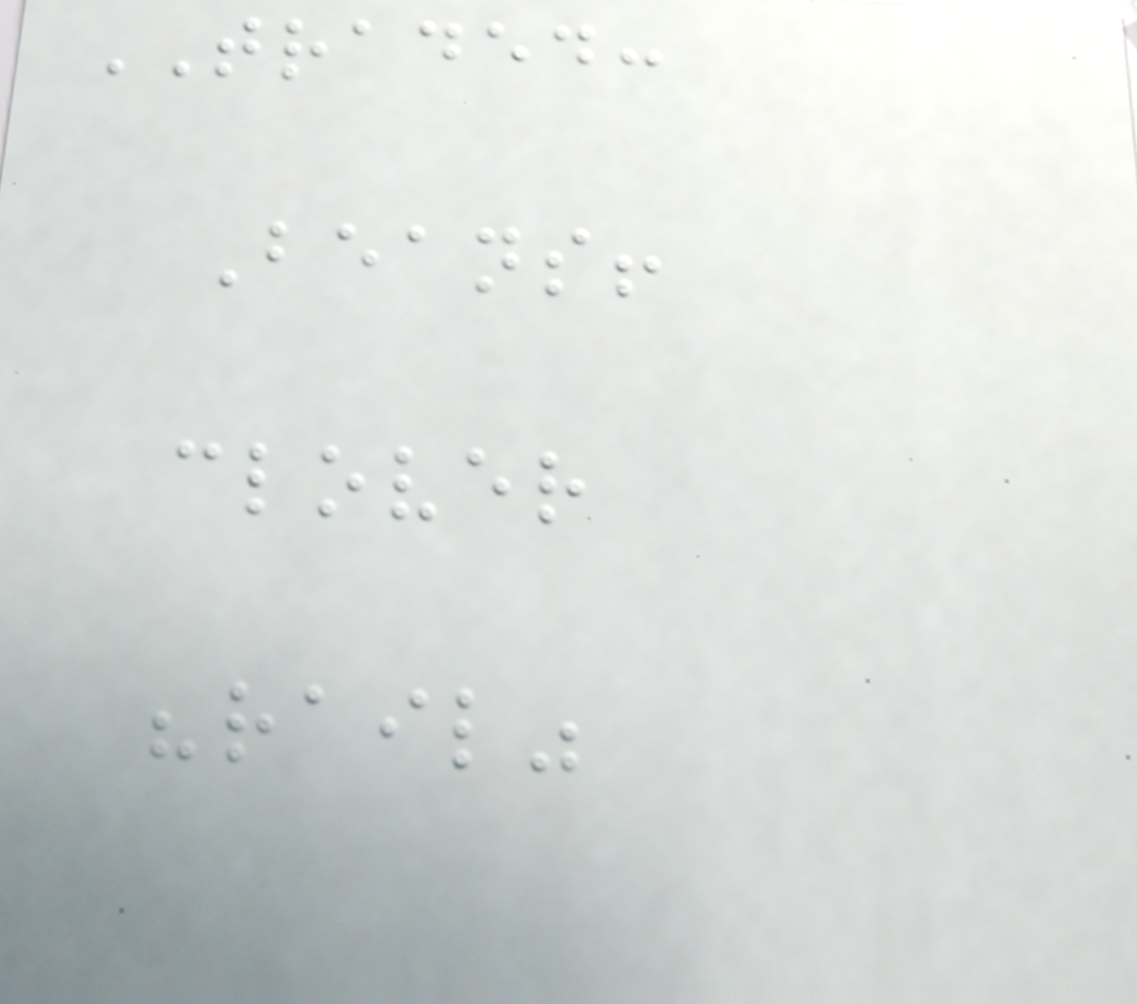TRADED:
Beans!
clover
"rail"
